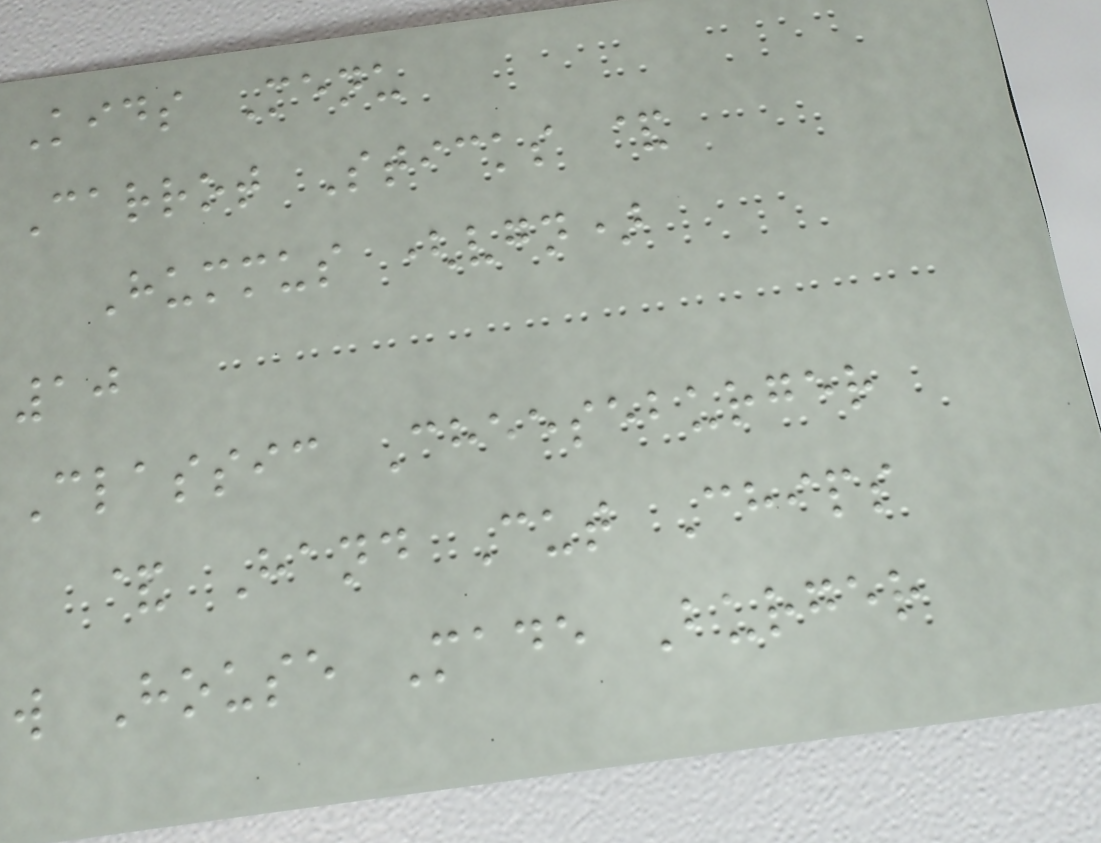Kids Menu
Carrot Sticks &
Hummus (vgn)
10
Classic Cheeseburger
& Hand Cut Chips
w House Made Burger
